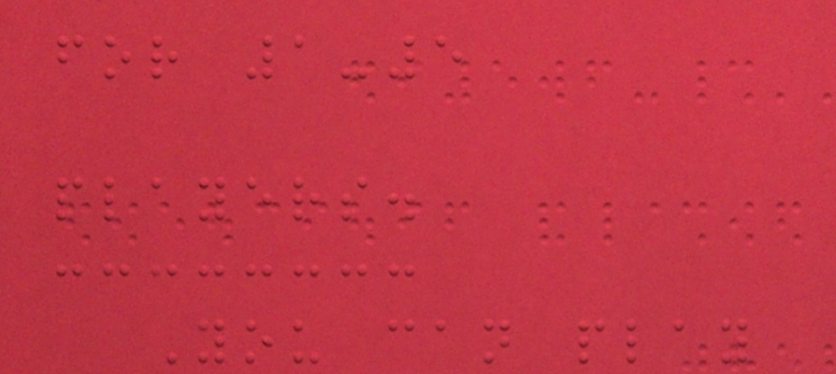for 1-5
players.
You can play
